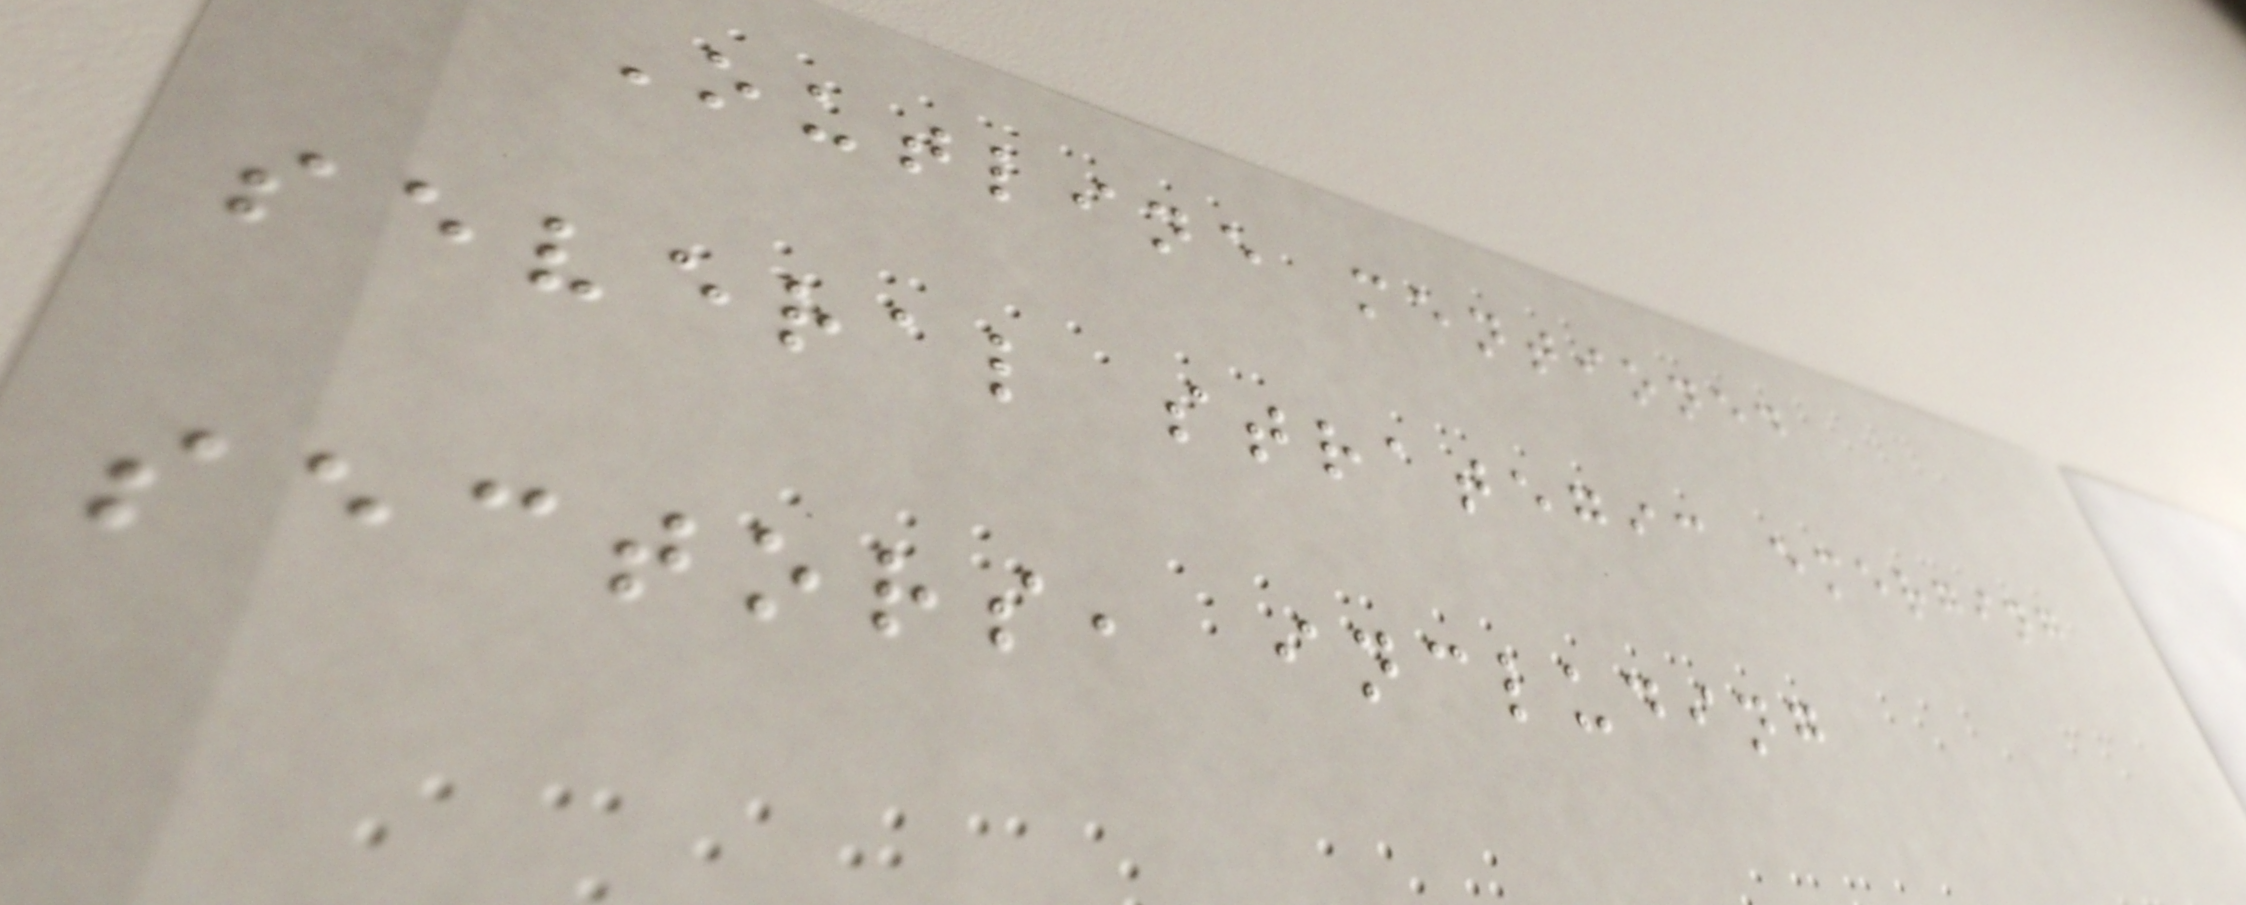Outline mentioned
several strategic emerging
sectors, including
